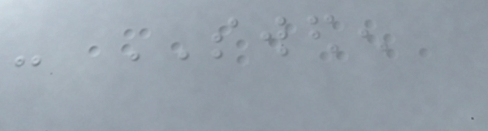- SWEDEN
